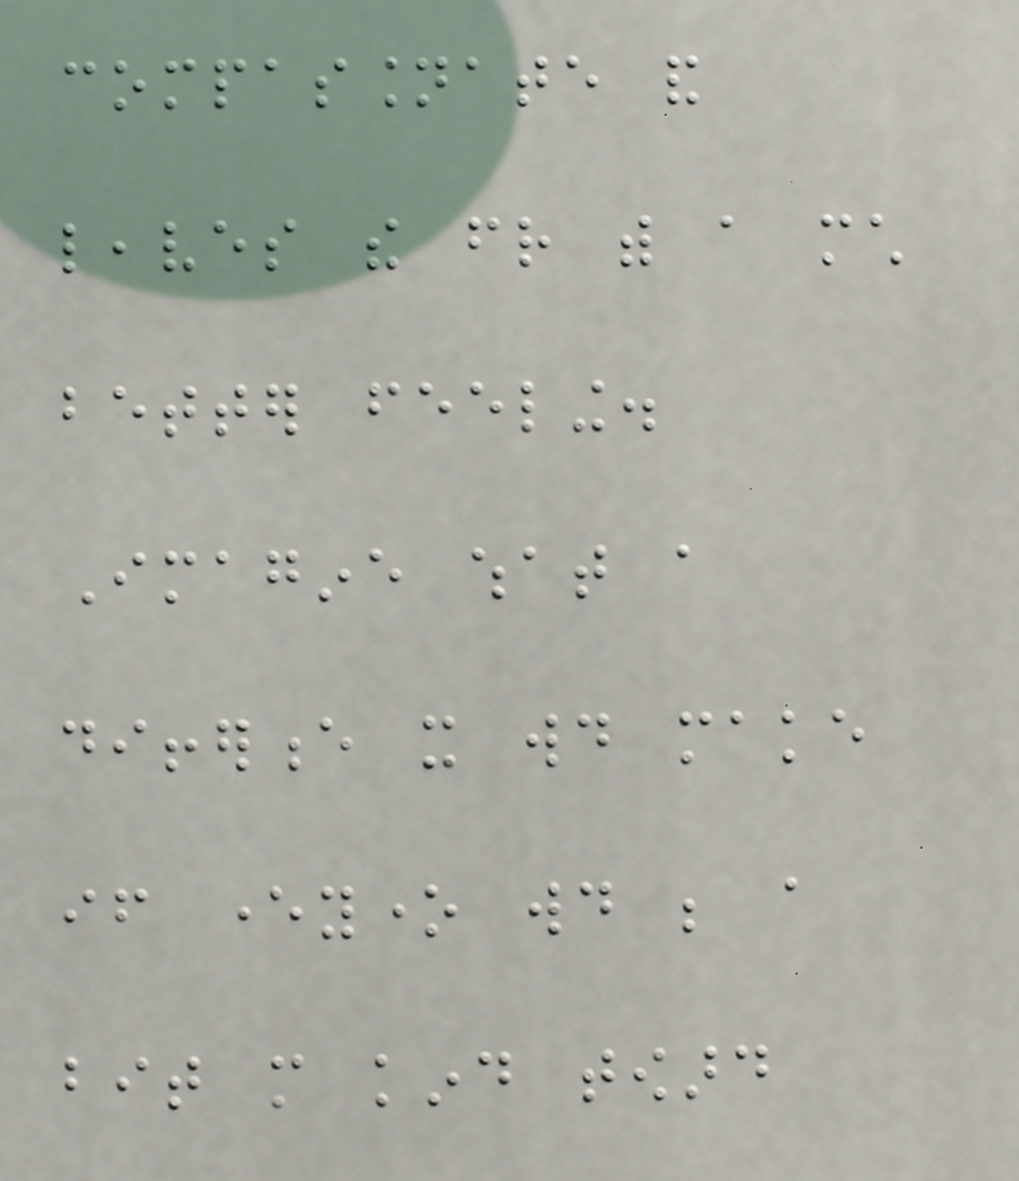compassionate and
leaves the friend with a much
better feeling.
Imagine what a
difference it would make
if everyone would be a
bit more kind toward
